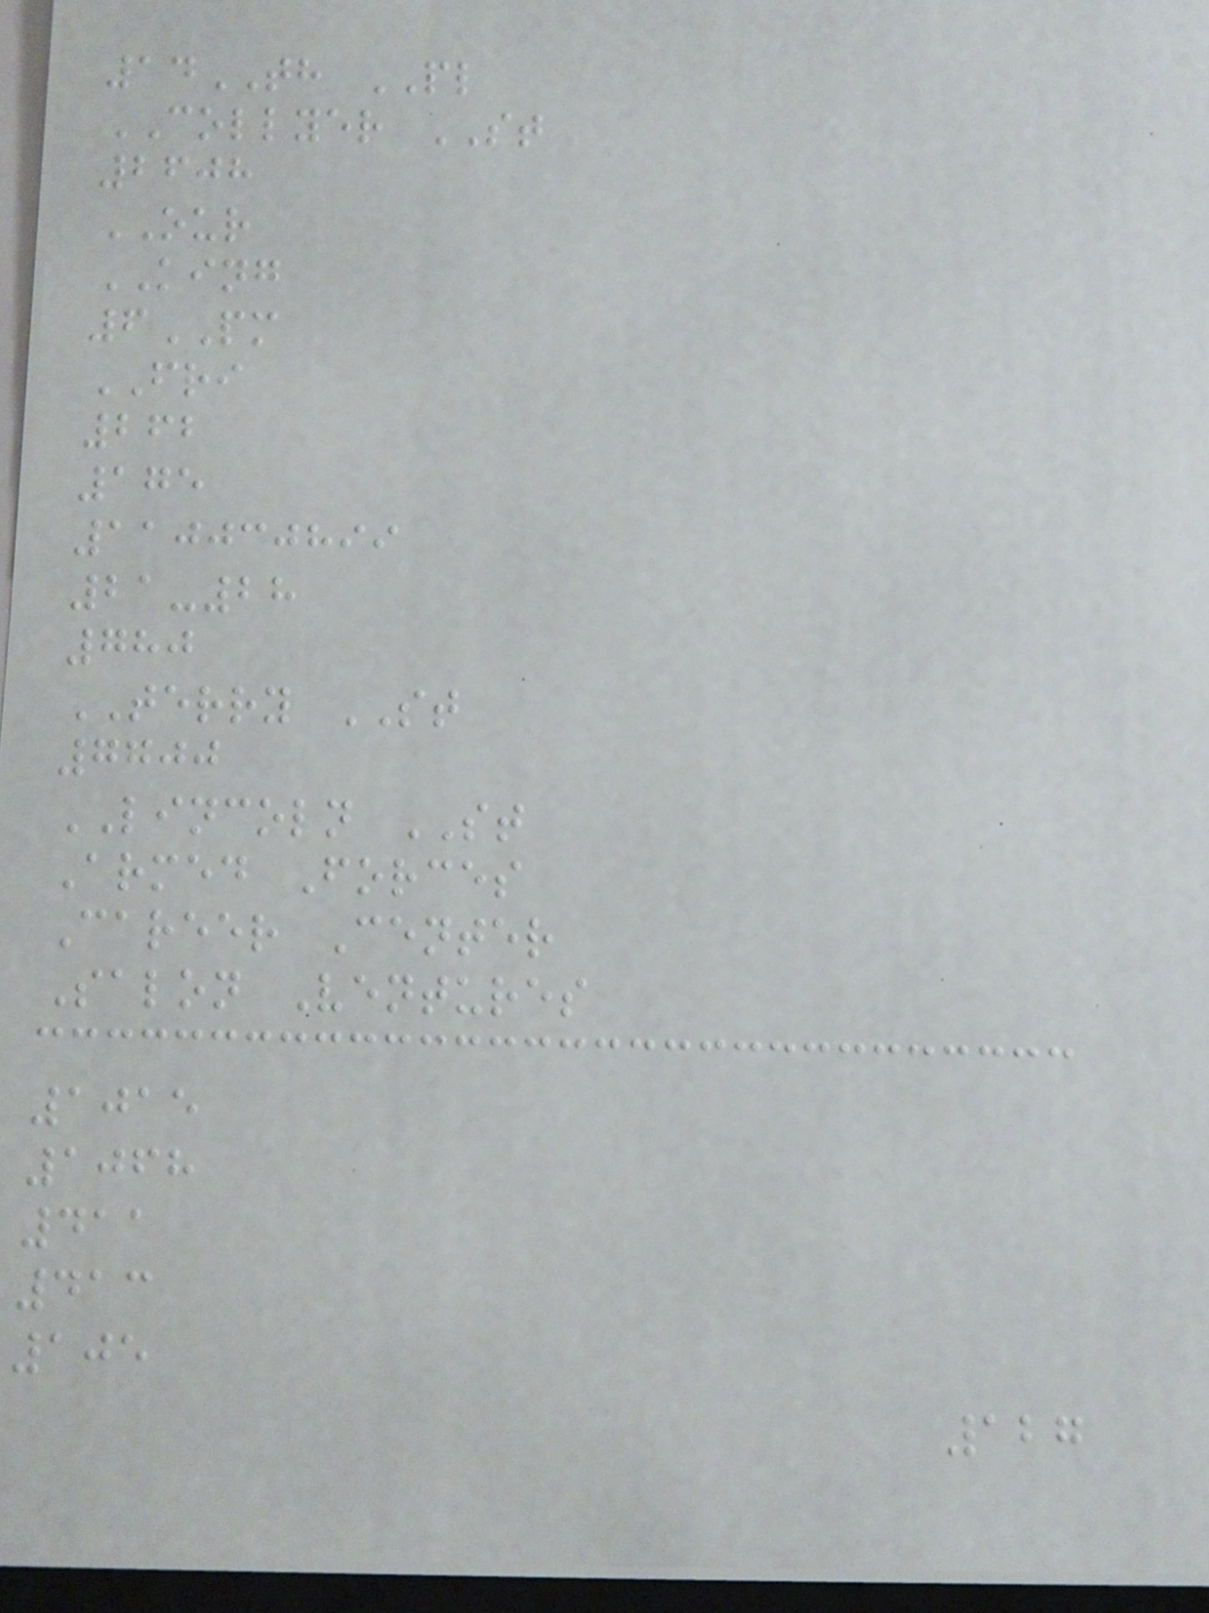14TH PL
COLLYER ST
2608
OUR
KING
6PM
FRI
262
175
110030899
21-28
780
TERRY ST
7700
LINCOLN ST
Armed Forces
Career Center
Salon Ventures
1015
1068
411
413
105
127
